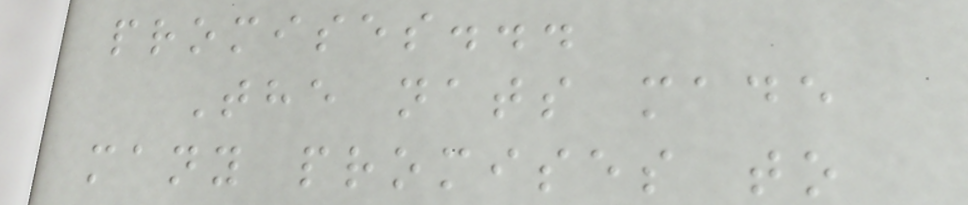promises...
The nats made
many promises to
